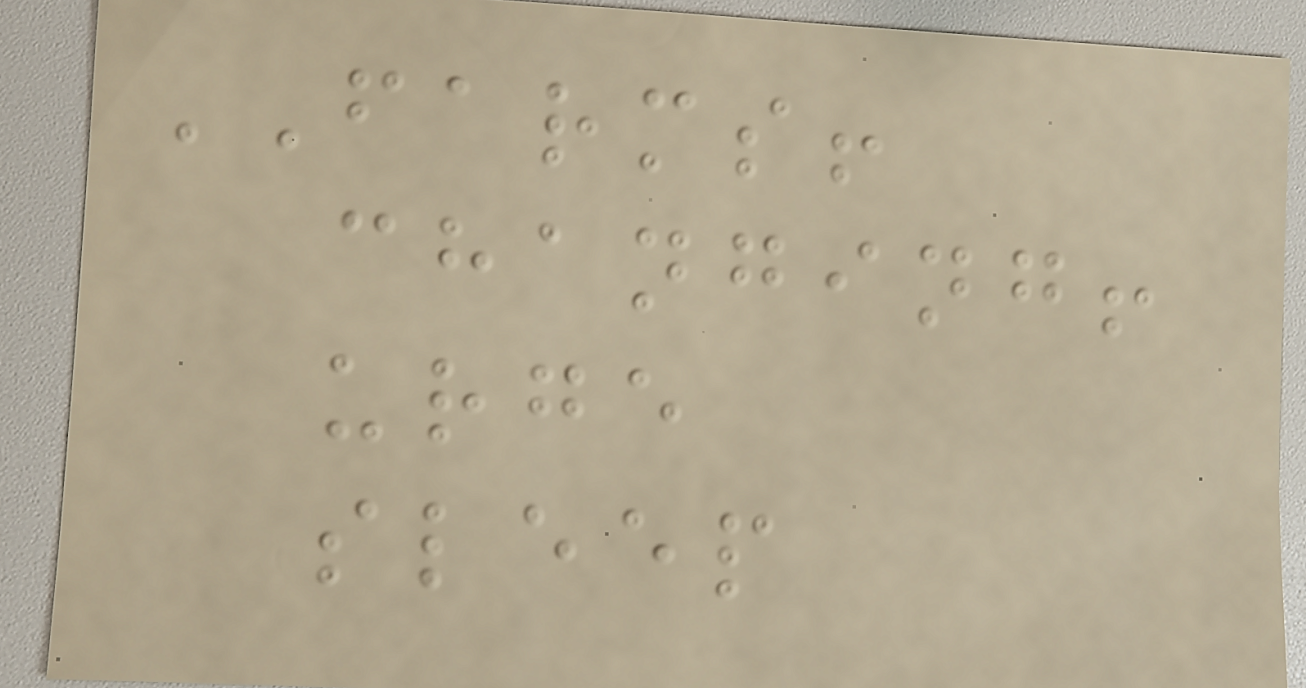FARMS!
changing!
urge
sleep
